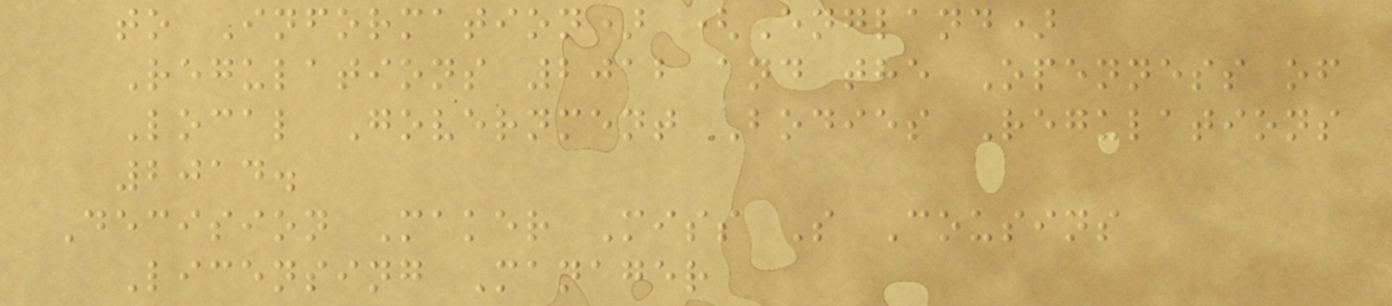to Information) (England)
Regulations 2012 and the Openness of
Local Government Bodies Regulations
2014.
Decision Maker Miss S Cousins
Licensing Manager
